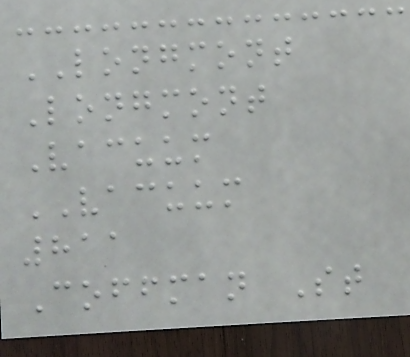LONGMONT
Longmont
Vacuum
VACUUM
811
Coffman St
